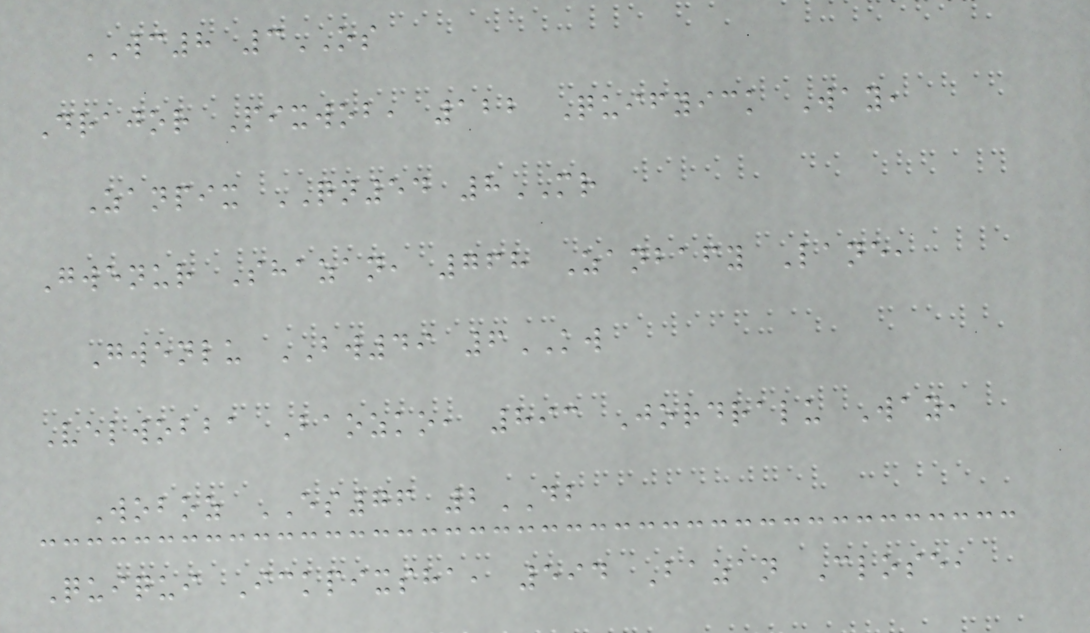WC8 3OS
Drajor Pixwob, 122 Quifyick Way,
Zanpix QN54 8MR
Gwenur Shazan, 768 Zanbafy Lane,
Gwenlu BW49 6KW
Velwobba Baozko, 893 Jordralu Way,
Woboz ES76 2DB
Quiqui Ickpixsha, 594 Bazan Close,
